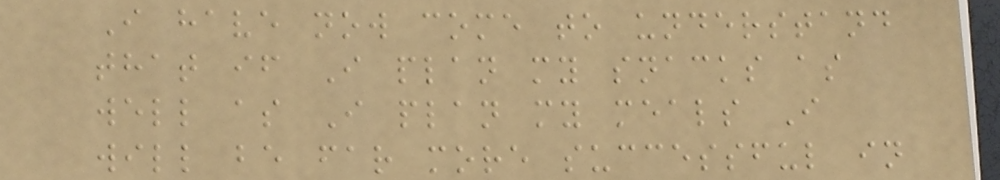I have now come to understand
that if I plan my snacks as
well as I plan my meals I
will be far more successful in
